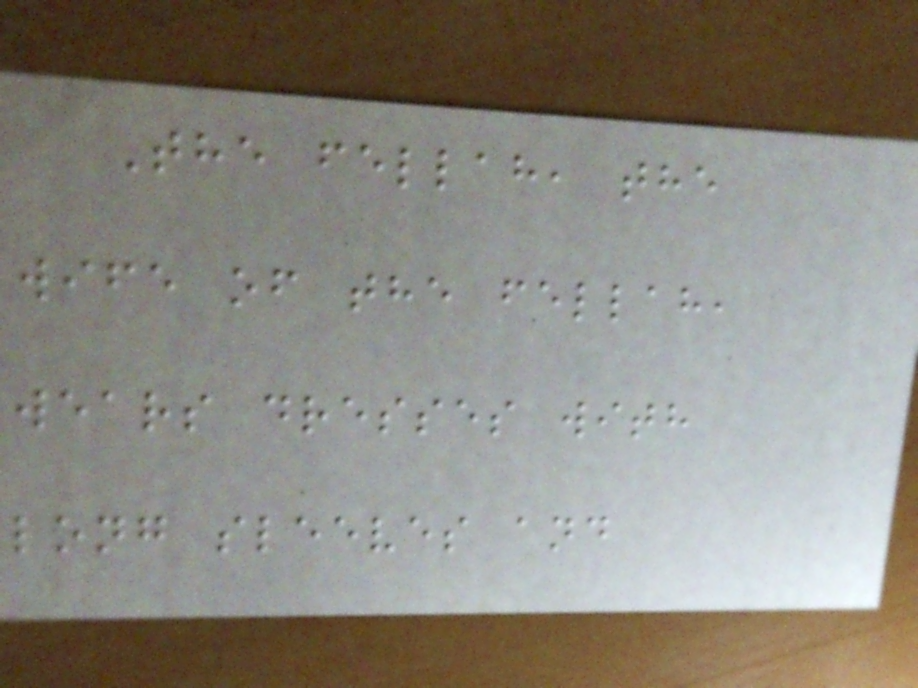The fellah, the
wife of the fellah,
wears dresses with
long sleeves and
